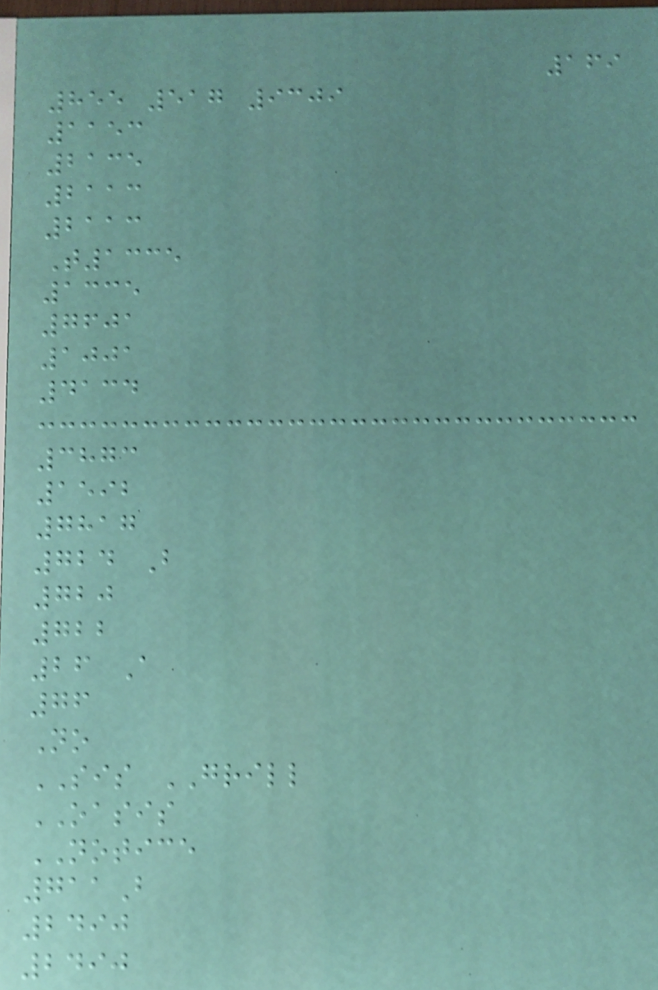169
855 517 9309
1153
2135
2113
2113
T1335
1335
7601
1001
4134
3873
1592
7817
724 B
720
722
26 A
76
No
SIS GRILL
OASIS
NOTICE
711B
2490
2490
